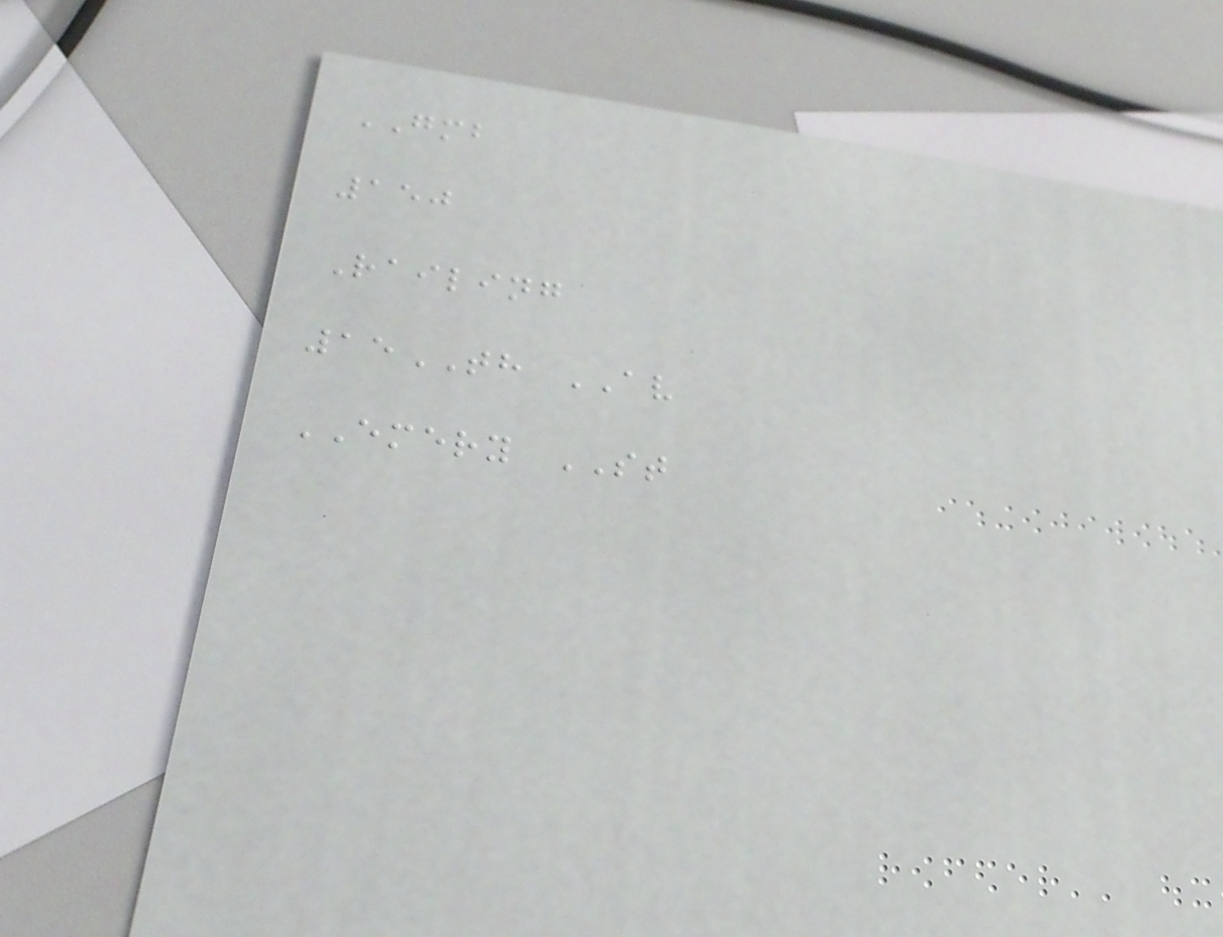GMB
150
Railing
15TH AV
EMERY ST
